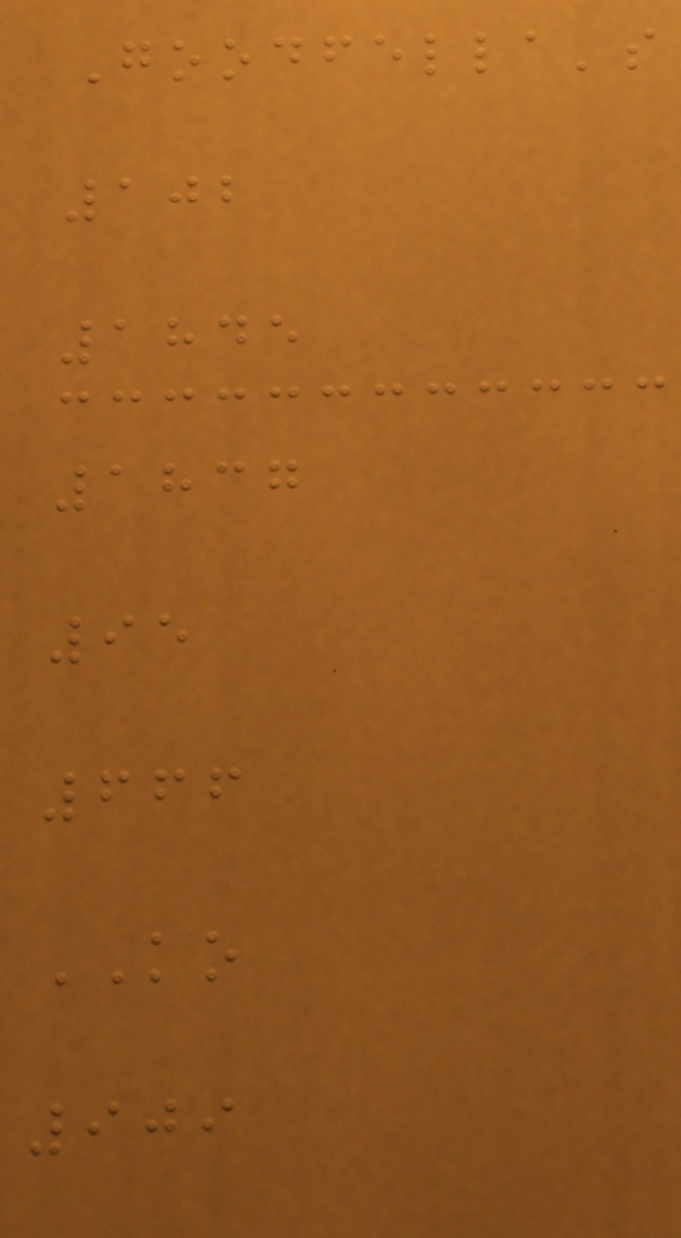Goodfella's
102
1845
1837
95
666
KO
909
